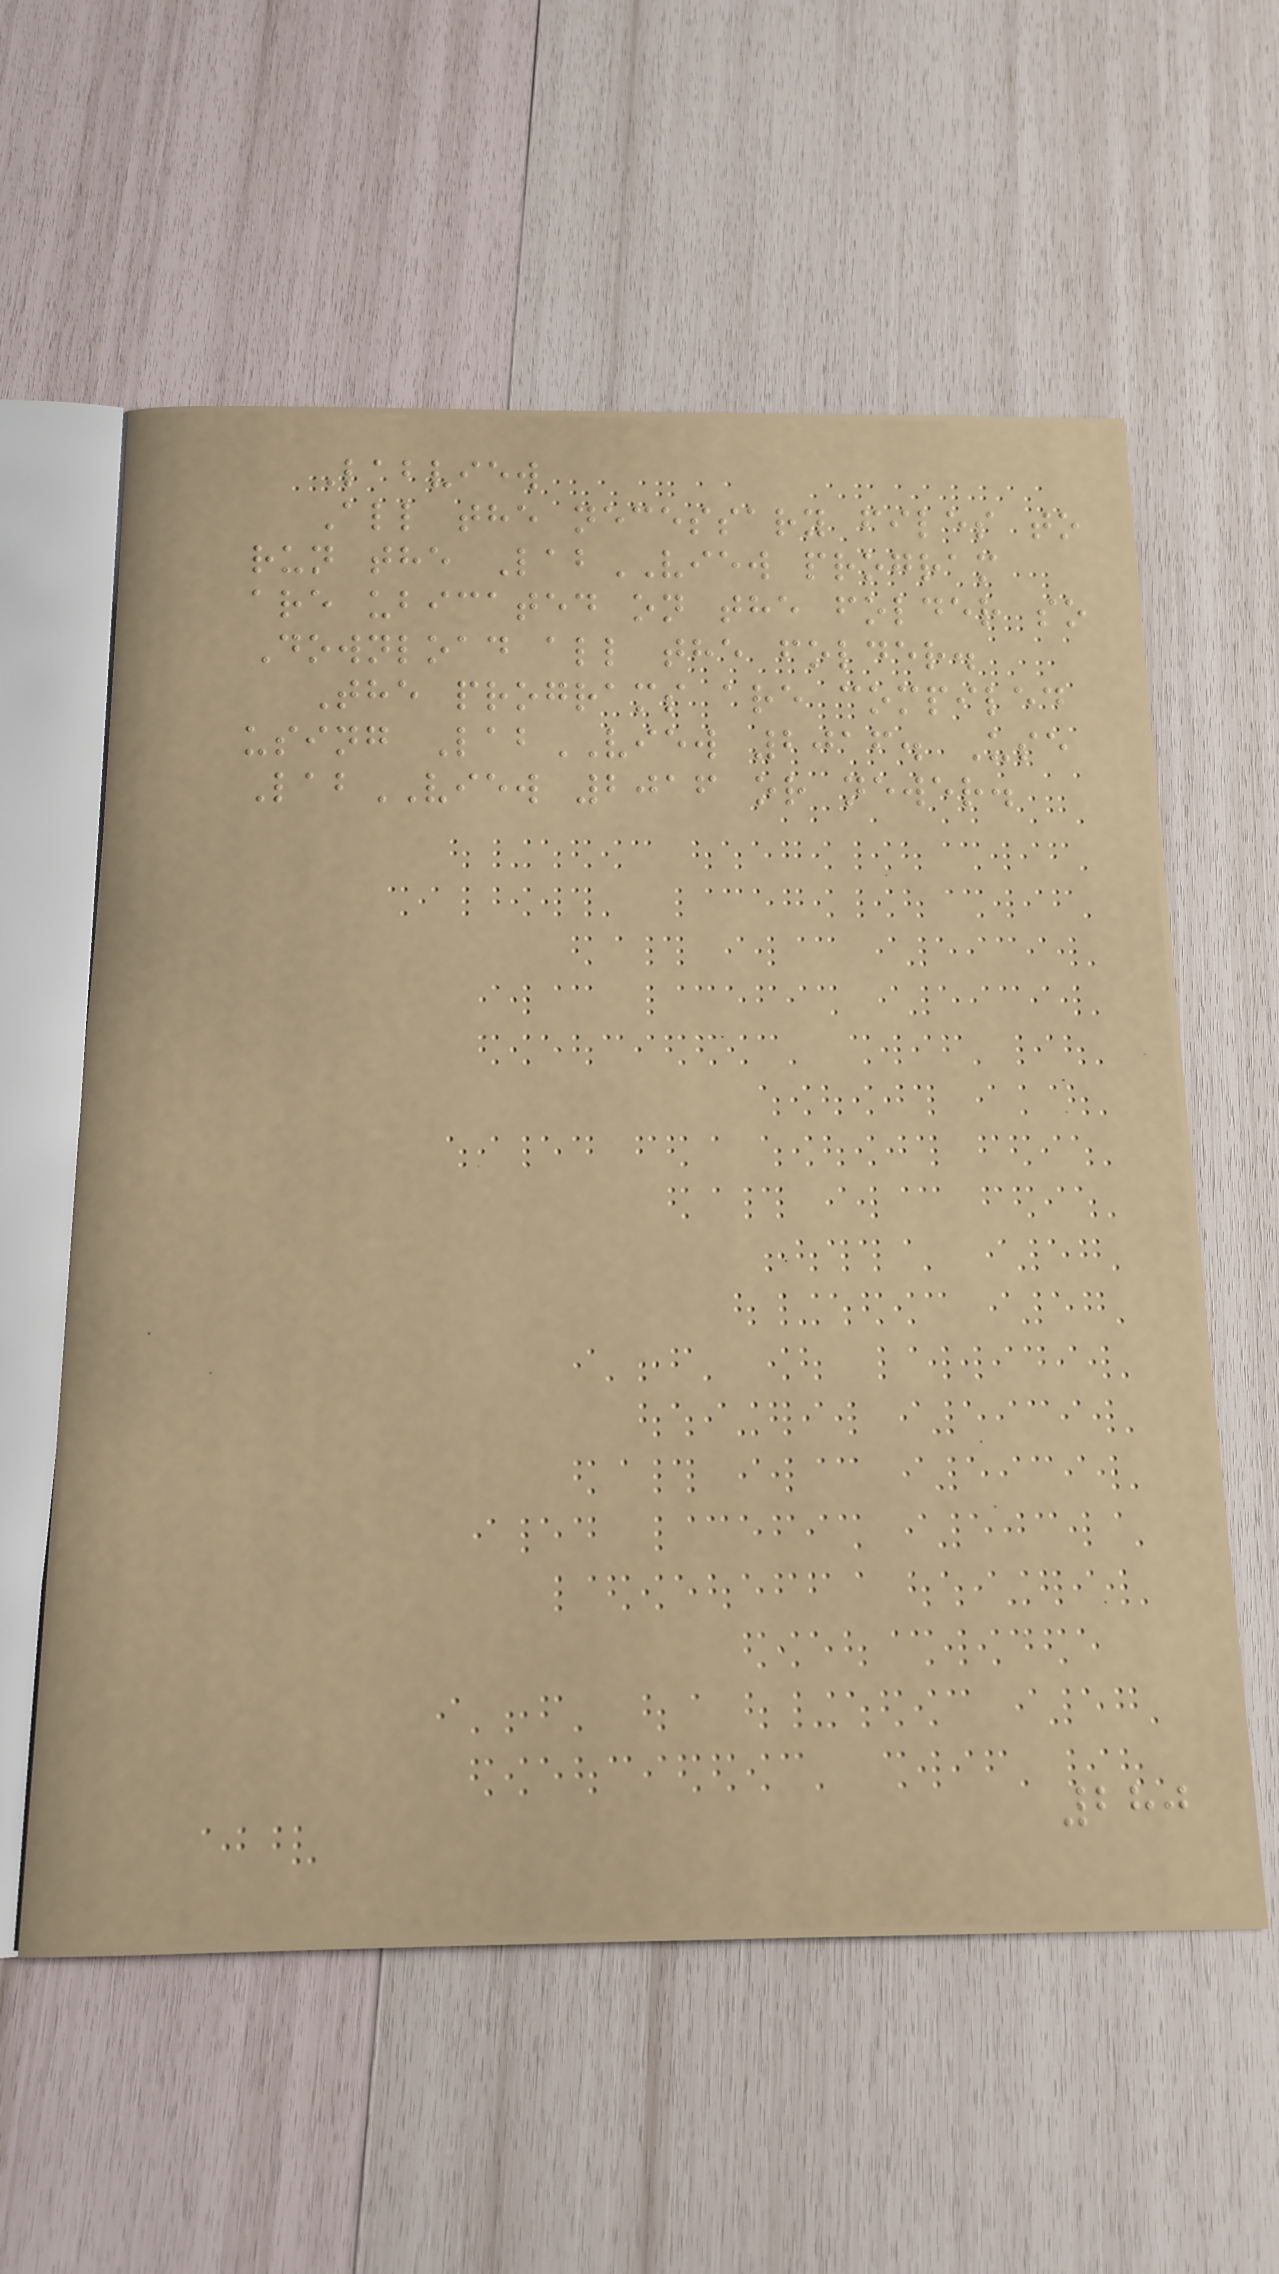Labview
All the necessary files to
run the LabVIEW program
are ubicated on the folder so
Download all the folder.
The programs are compiled
using LabVIEW 2016. Use
LabVIEW 2016 or newer.
280
